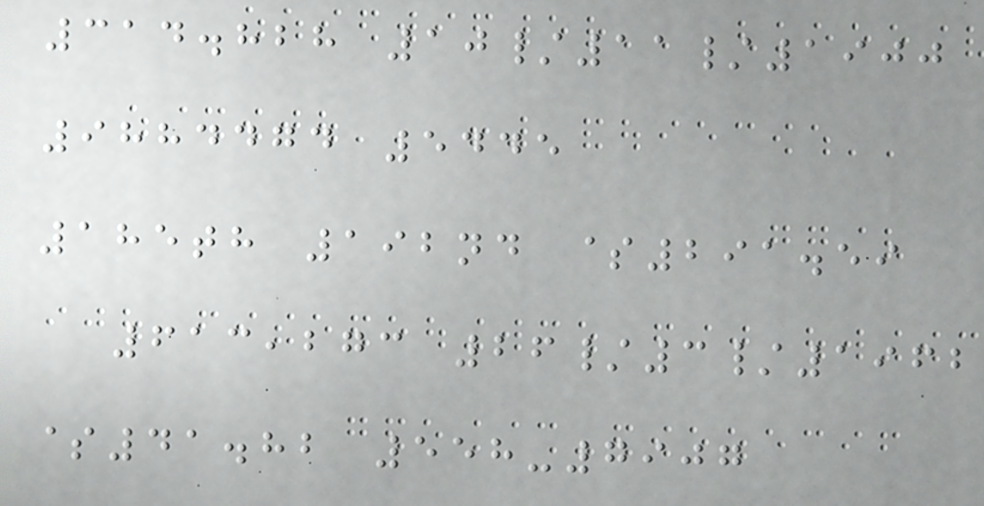314.828 10/11/1900
9884474 5445
185th 192nd $291.59
613,273 26/3/1962
$41.82 558-7907
